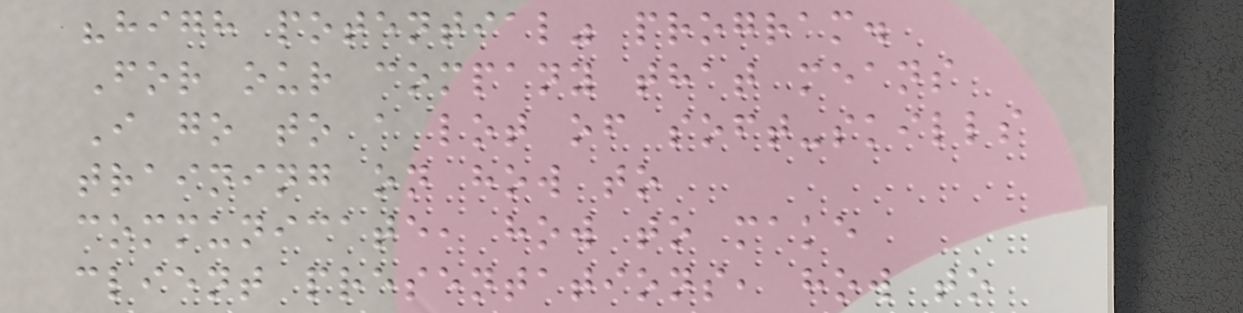"high potential" program.
For our company that means
I go to a lot of soft-skills
training on how to
communicate, how to make
client presentations, how to
